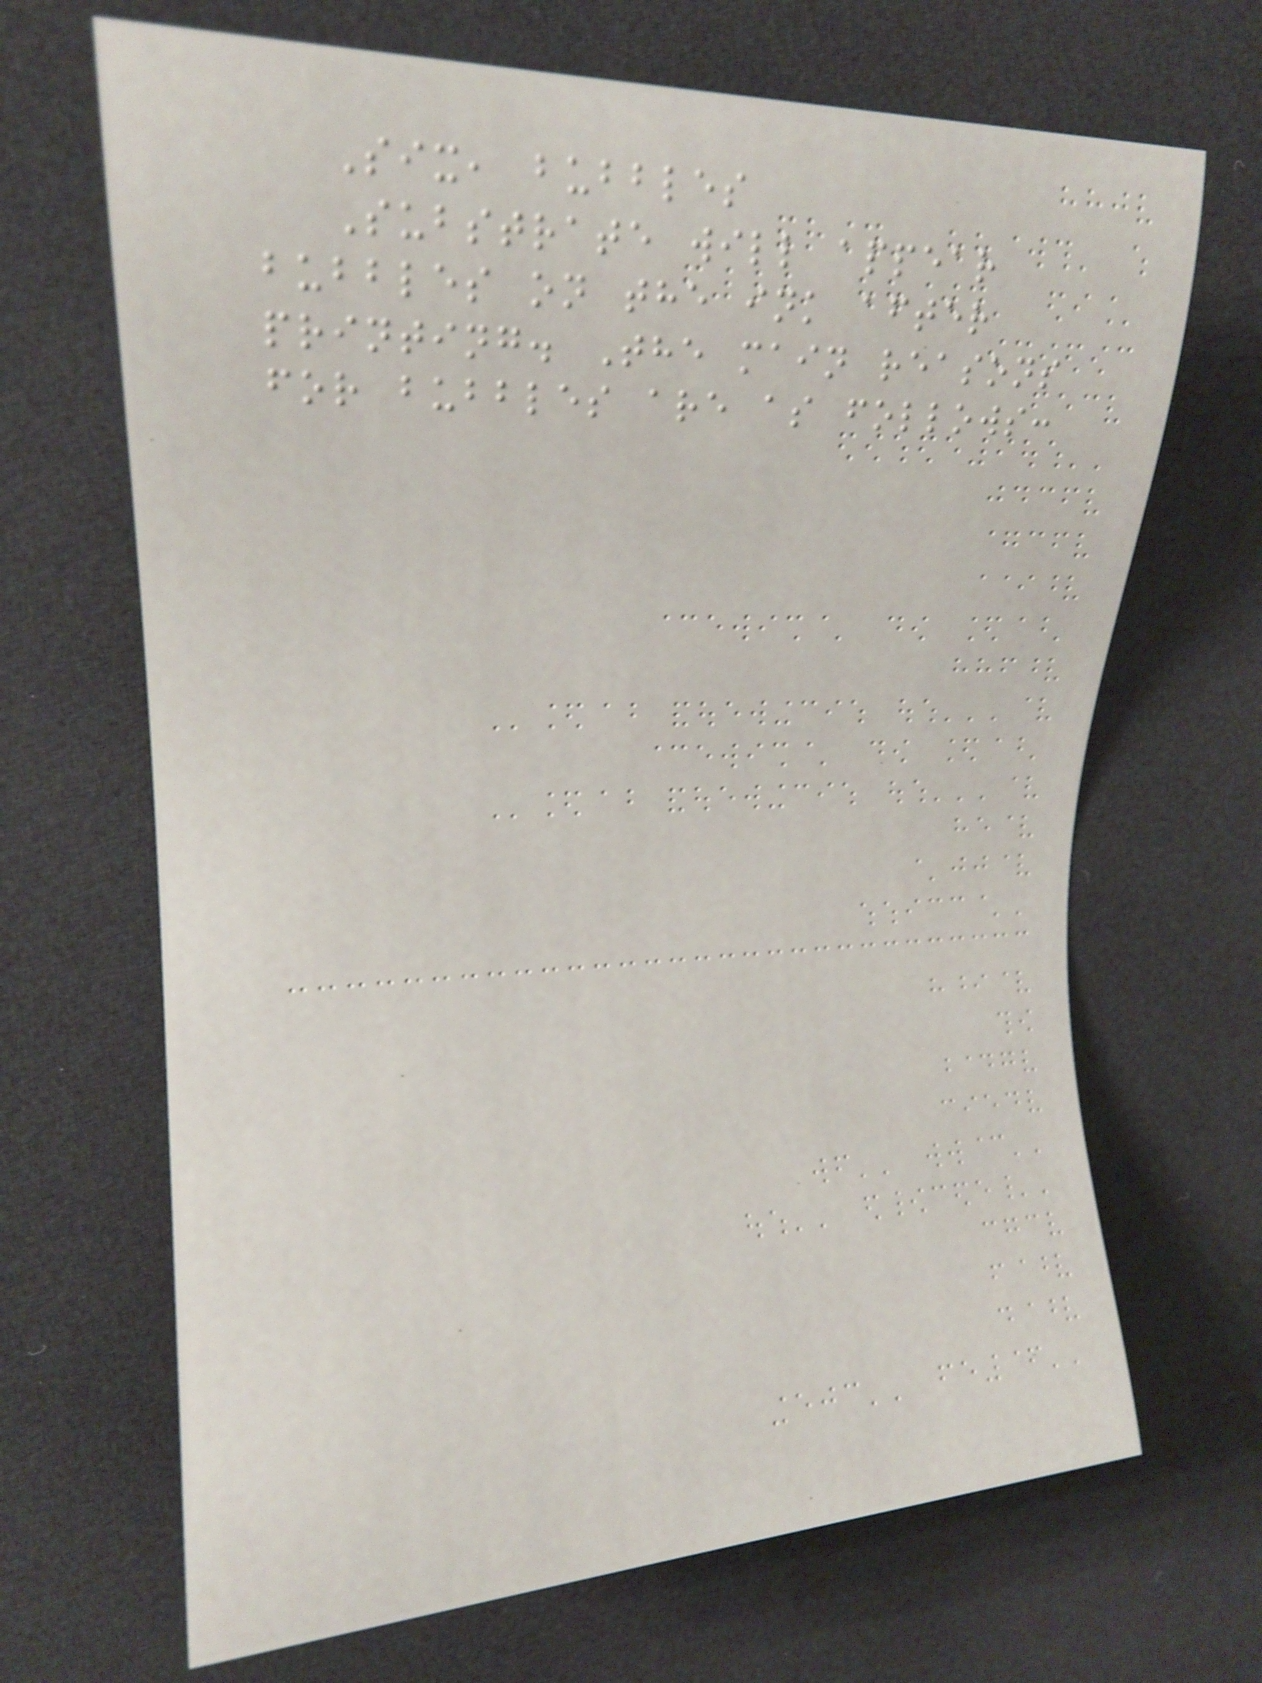Six, bubbles
Substrate will appear
bubbles on the ink after
printing. The main reasons
for bubbles are as follows:
